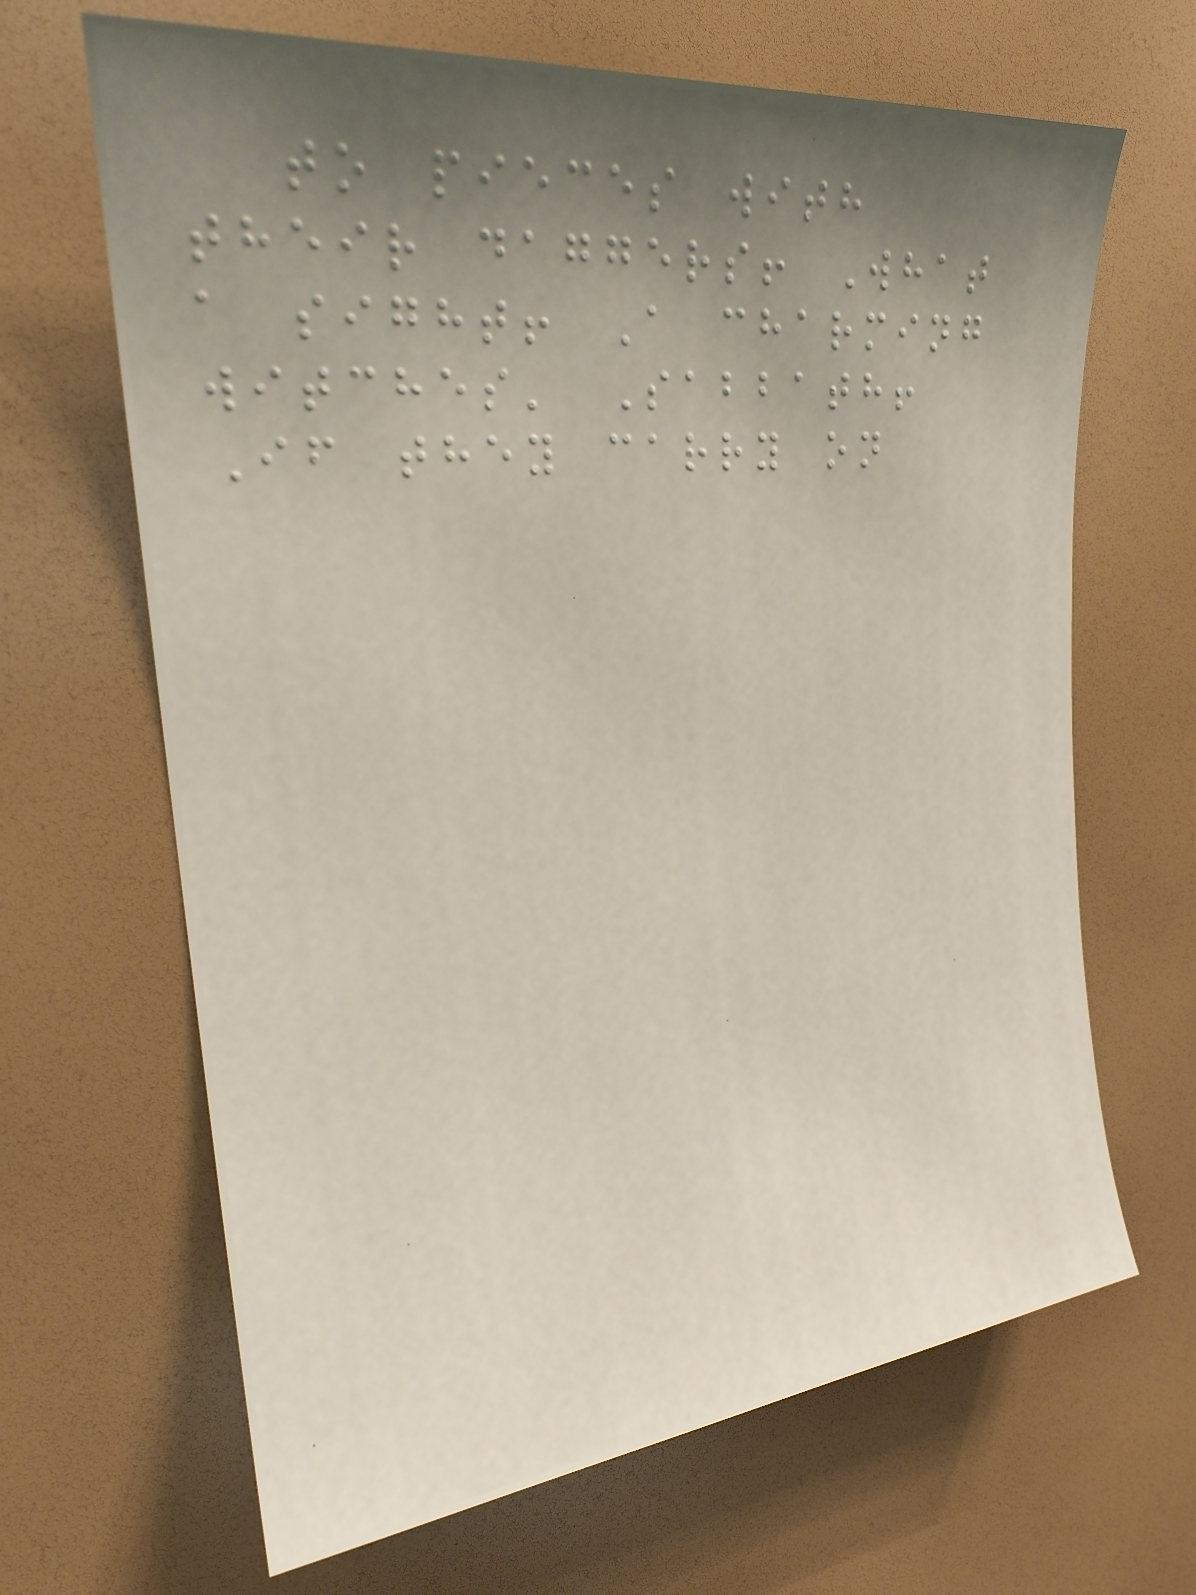to pieces with
their daggers! What
a sight! A charming
witches' Sabbath!
If they carry on
